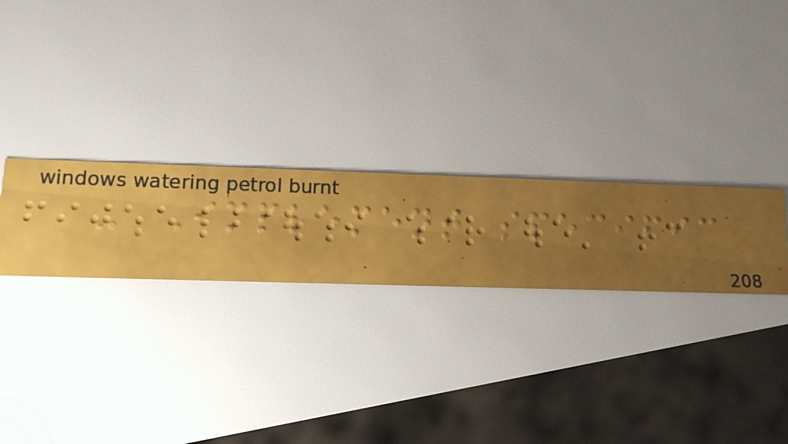- Implement specific
